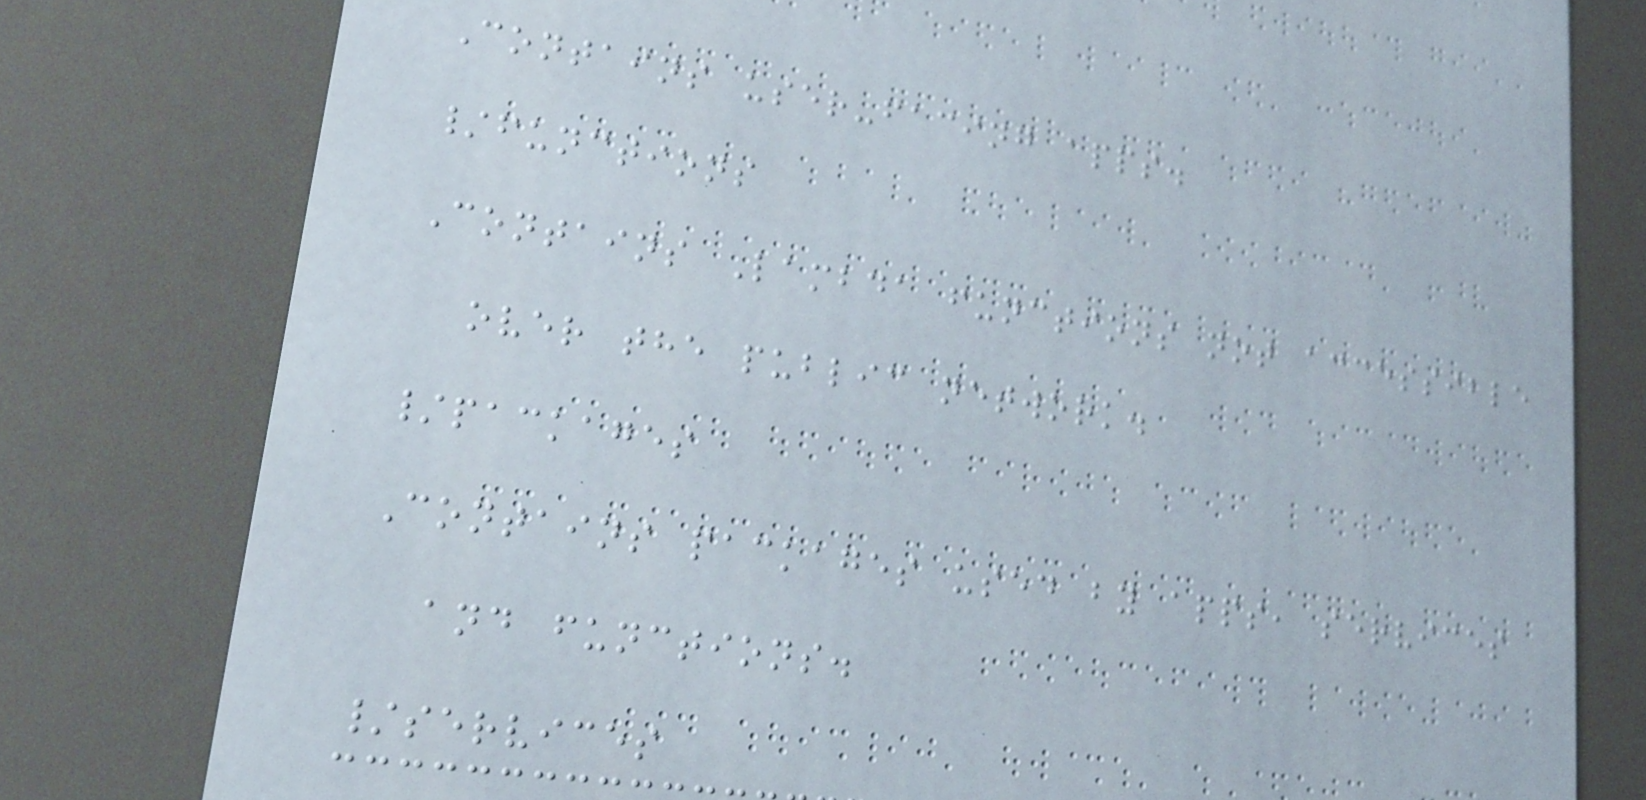Contains user-facing apps.
/functions
Contains Lambda functions not accessible
over the public network.
/packages
Contains packages used by apps, services
and functions.
/services
